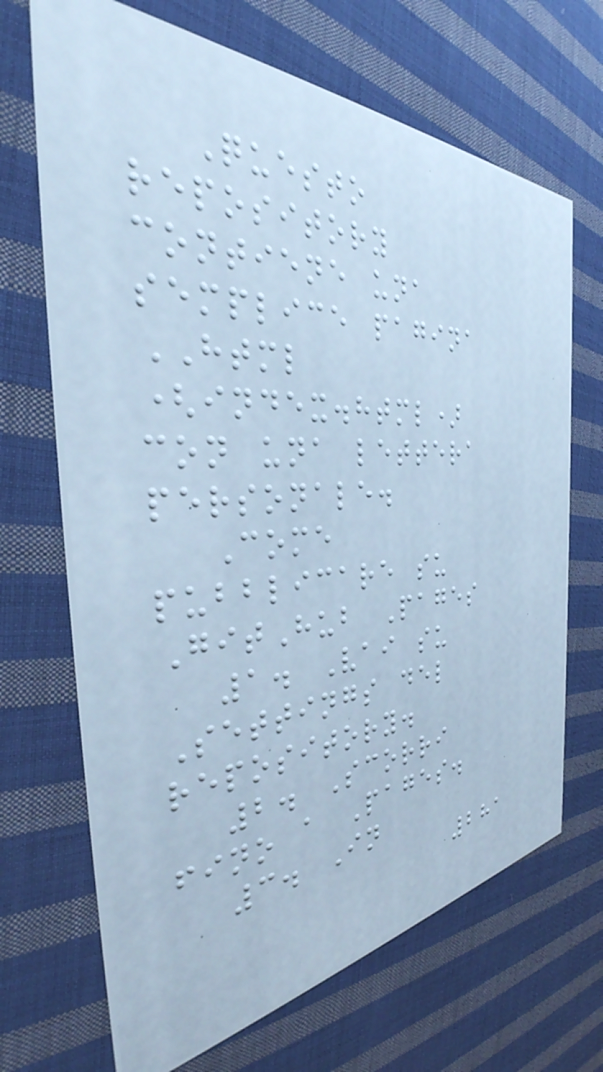Questo
repository
contiene una
semplice pagina
HTML
(index.html)
con una lettera
personale.
Come
pubblicare su
GitHub Pages
1. Vai su
Settings del
repository.
2. Scorri
fino a Pages.
3. In
281
